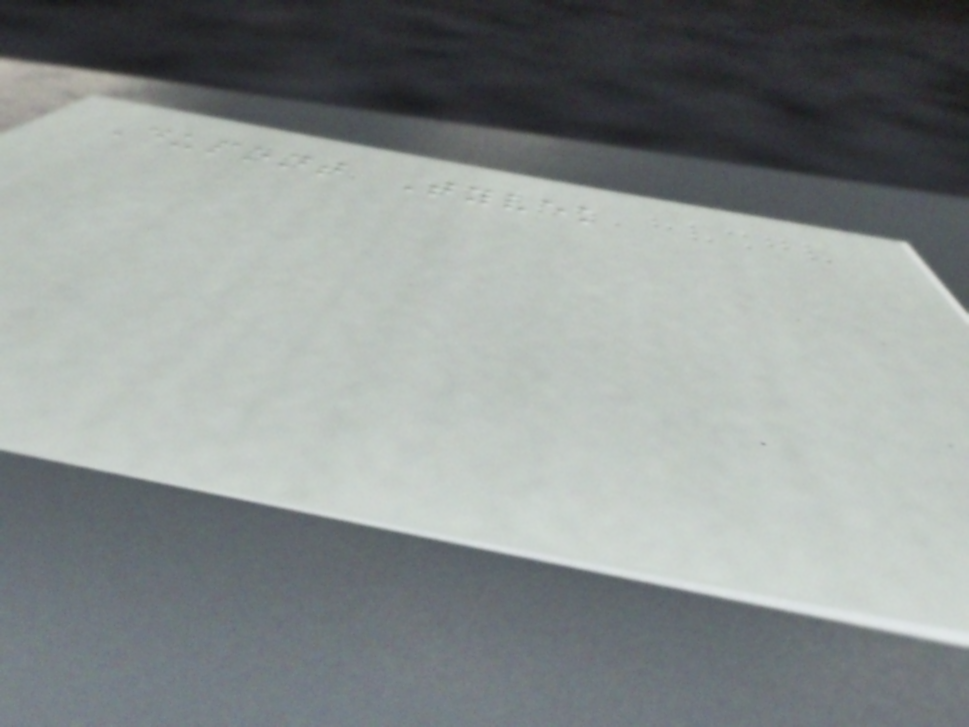Dupont Tyvek
